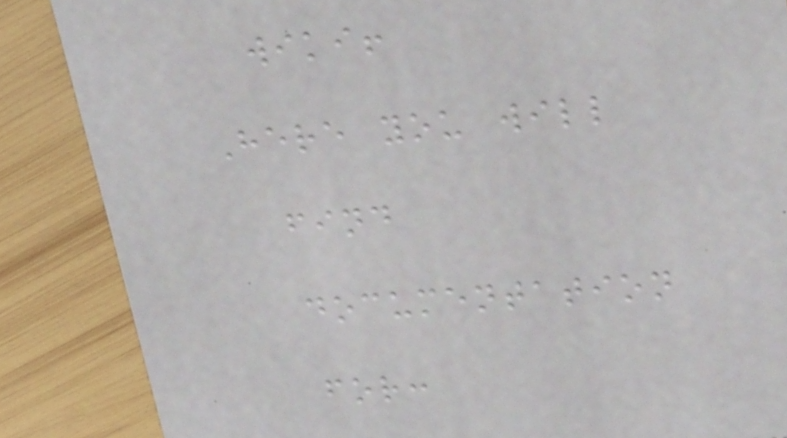wiki!
Here you will
find
documentation
for:
